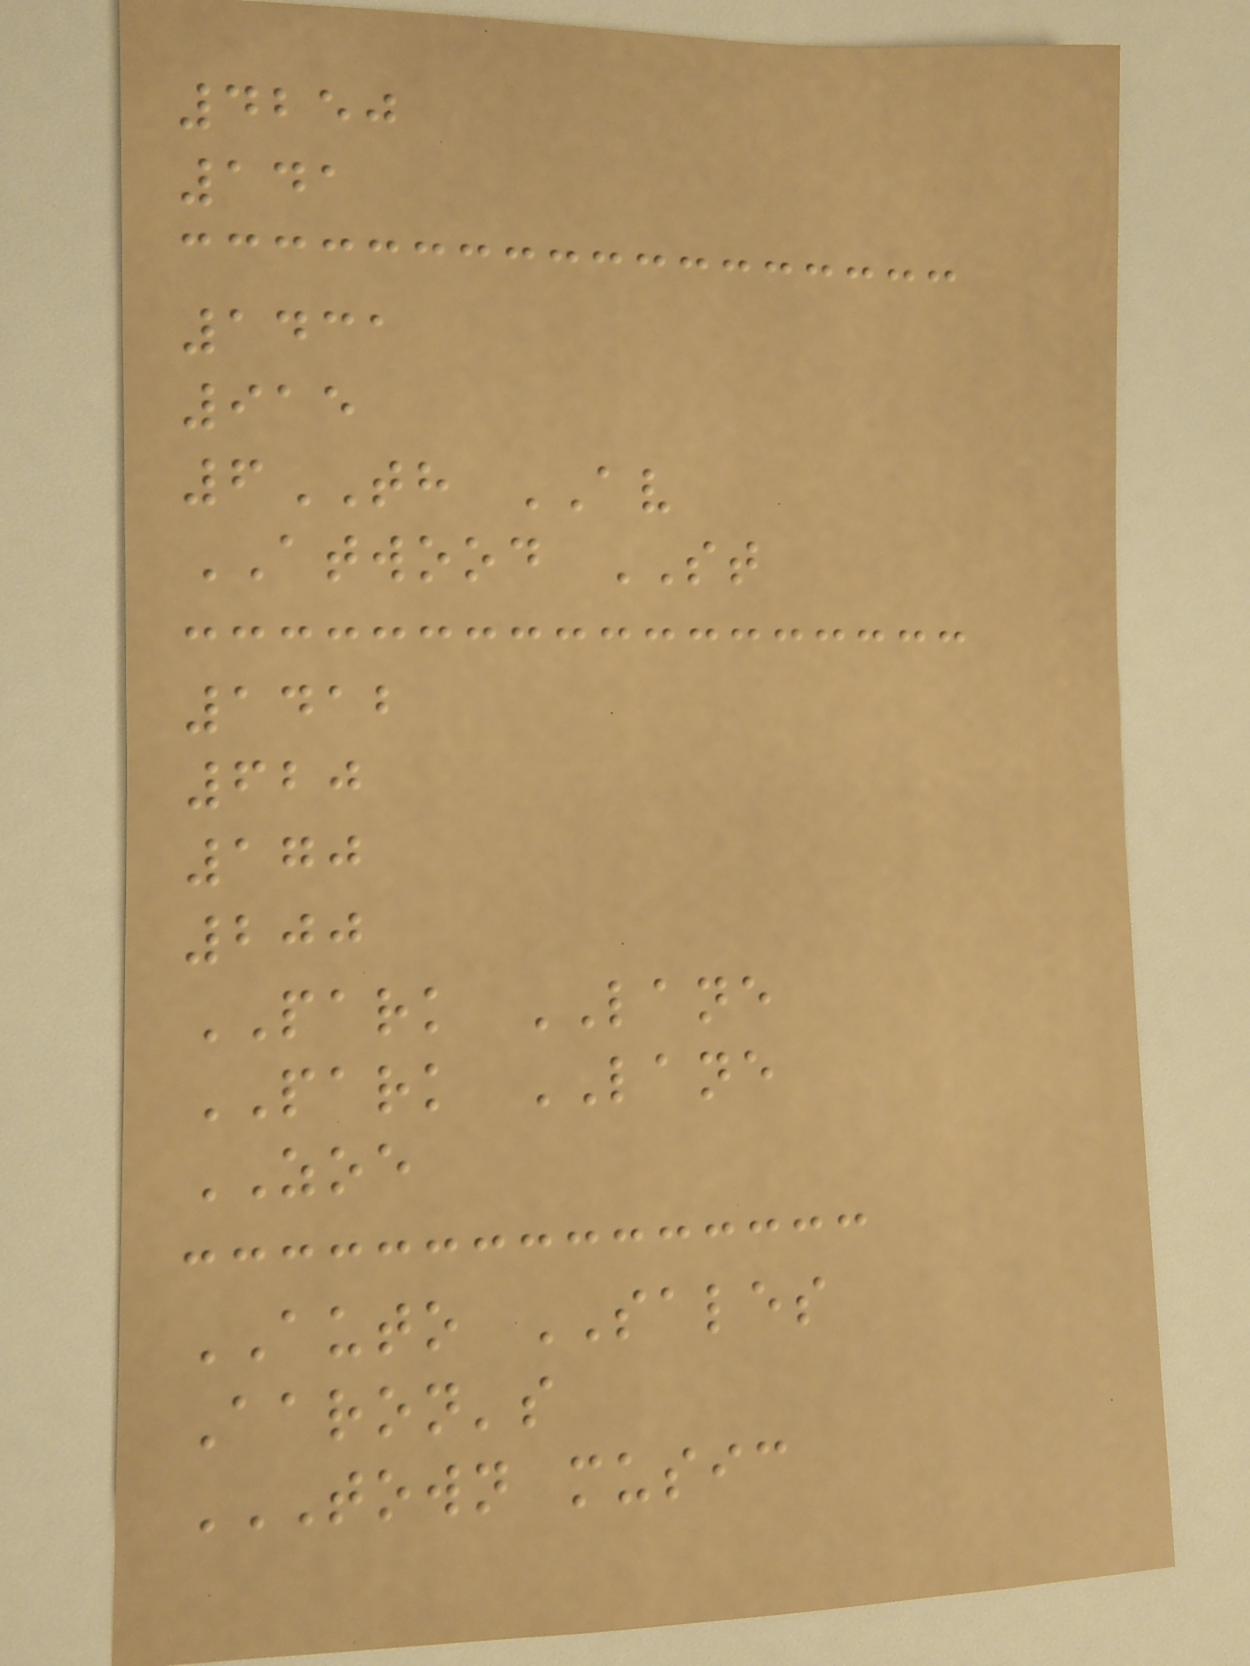4250
141
1431
915
6TH AV
ATWOOD ST
1412
620
170
200
PARK LANE
PARK LANE
ZOE
AUTO SALES
Aaron's
TOWN MUSIC
